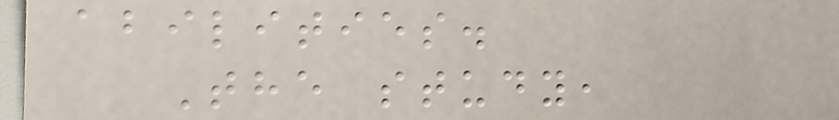abilities.
The study,
